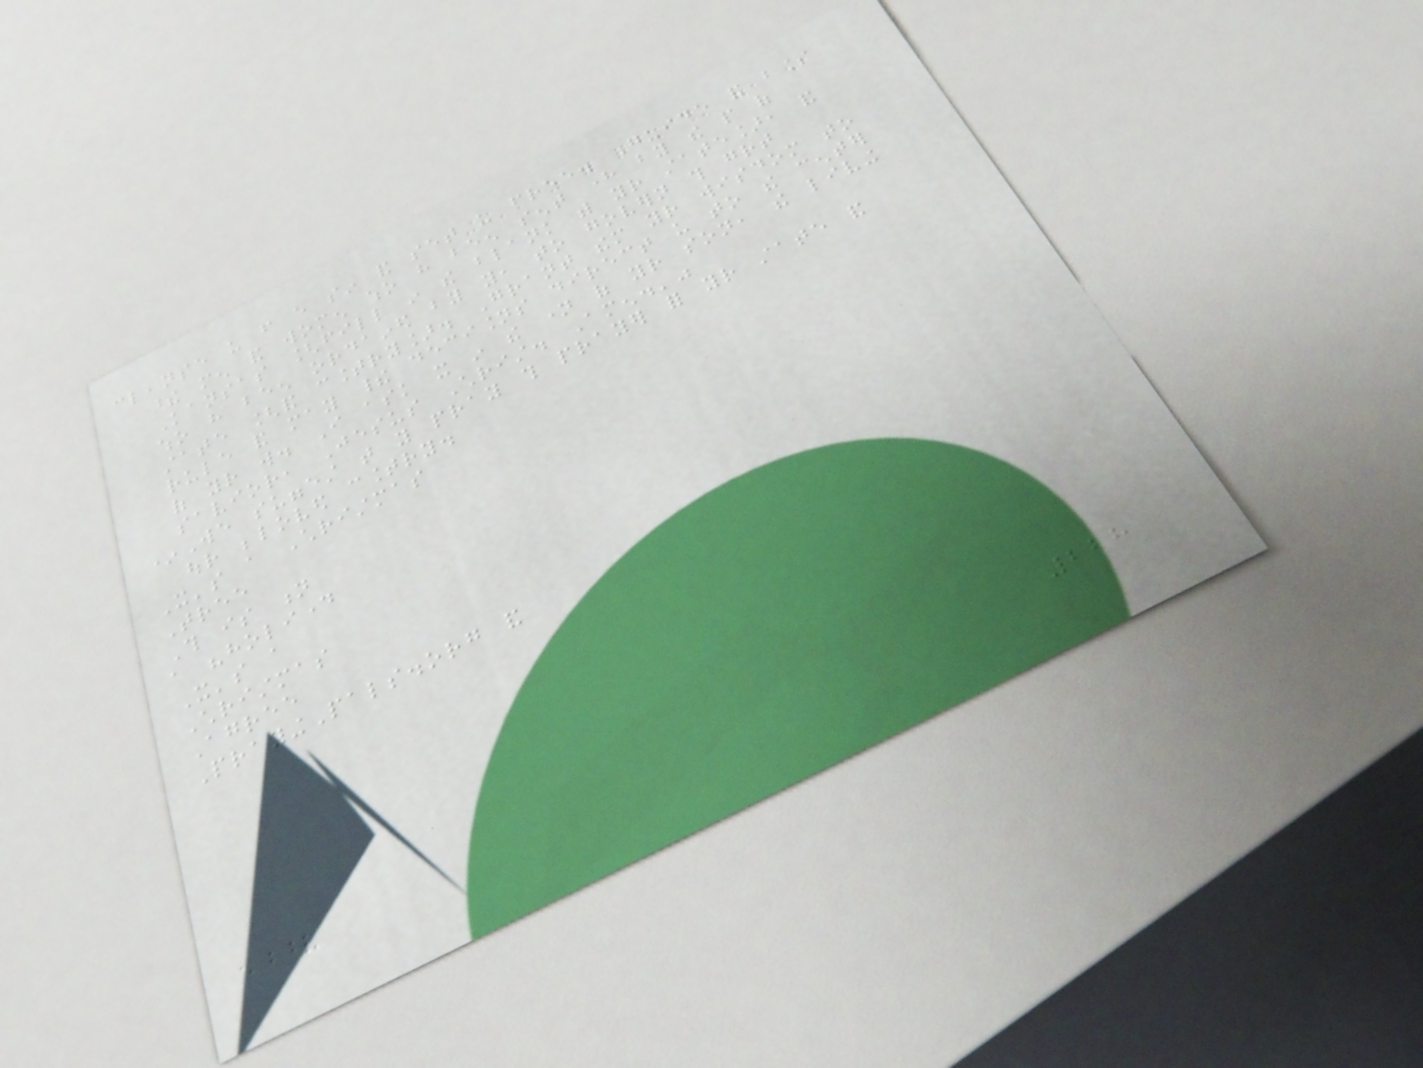cleanse us from every sin and set us free. Guide and bless
these men and women who have been sent here by the people of
Kansas [fill in the blank with your state], and
who have been ordained by you, to govern this great
state [and country]. Grant them your wisdom to
rule and may their decisions direct us to the center
of your will. I ask it in the name of your son, the living
savior, Jesus Christ. Amen.'"
*We suggest that you pray this prayer for your state and
our beloved country.
It's a Christmas
Tree
This is n
a "holiday
It's a
Christmas
Agree
PrayingPals.org and
228
